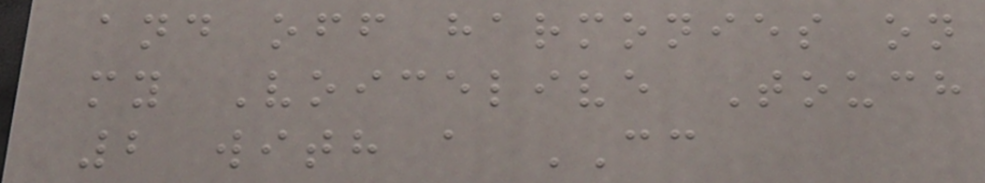and off harmonies on
my Voicelive Touch
2 with a CC
